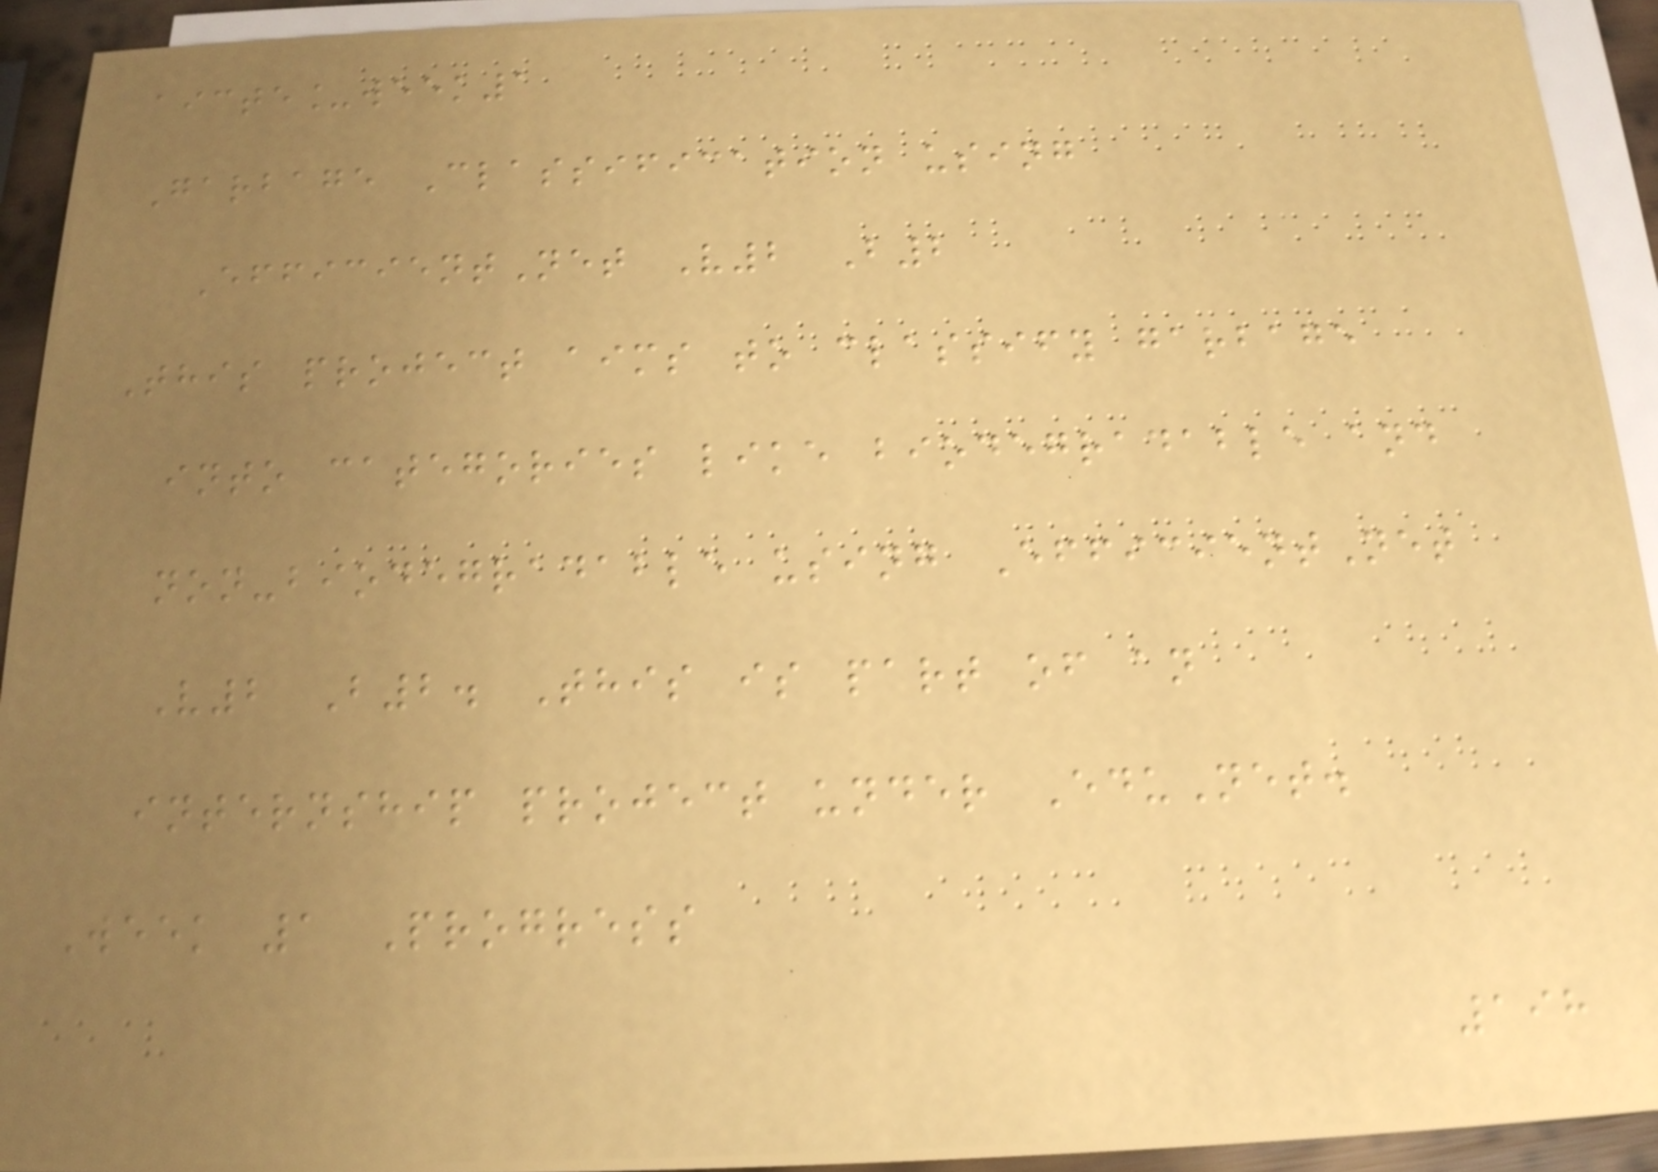aicte_week1
Garbage Classification using
EfficientNet V2 B2
This project aims to classify garbage
into categories like biodegradable and
non-biodegradable using EfficientNet
V2 B2. This is part of an
internship project under EduNet.
Week 1 Progress
198
